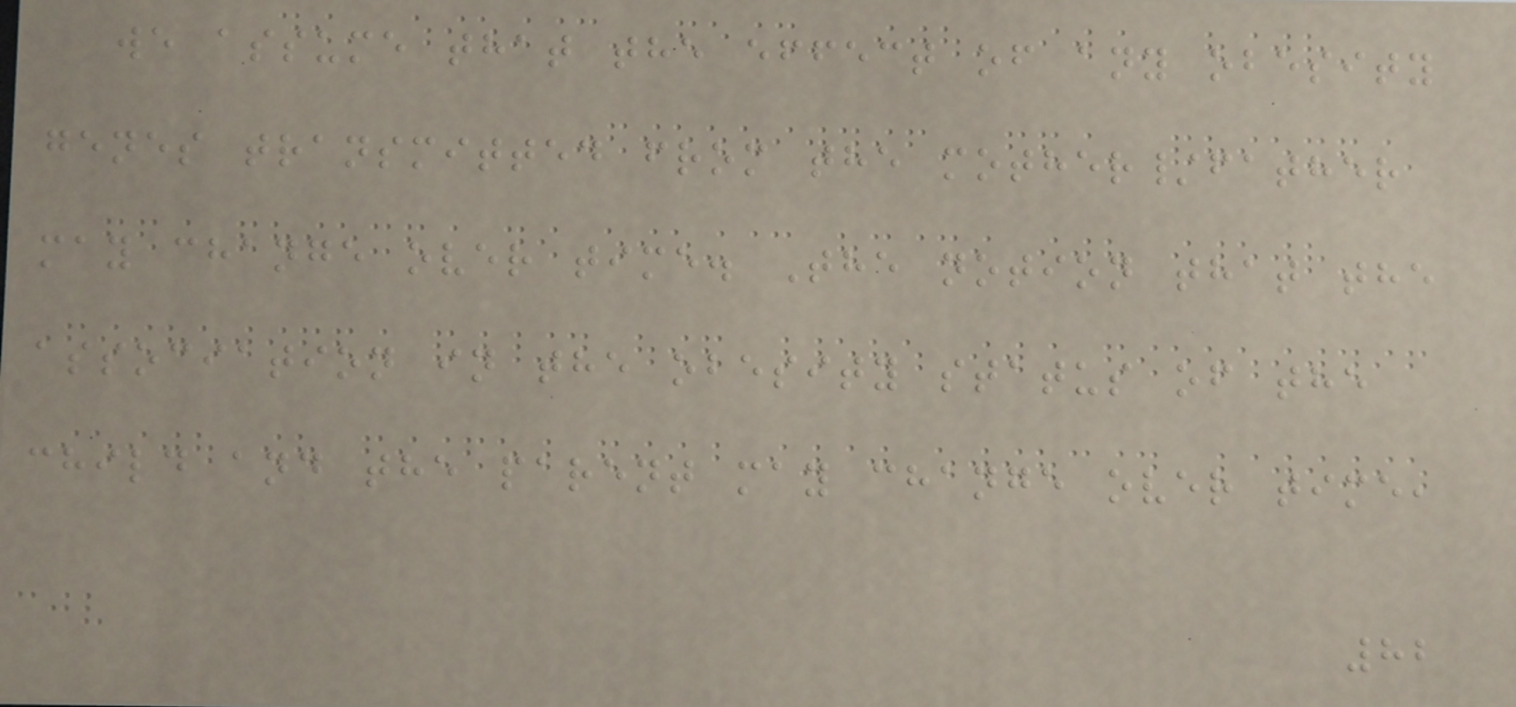we assume that the effect of any obesity
genes transmitted from the mother/father
may change over time. The notion that the
association in the obesity status of the
child and the parent may change over time,
82
